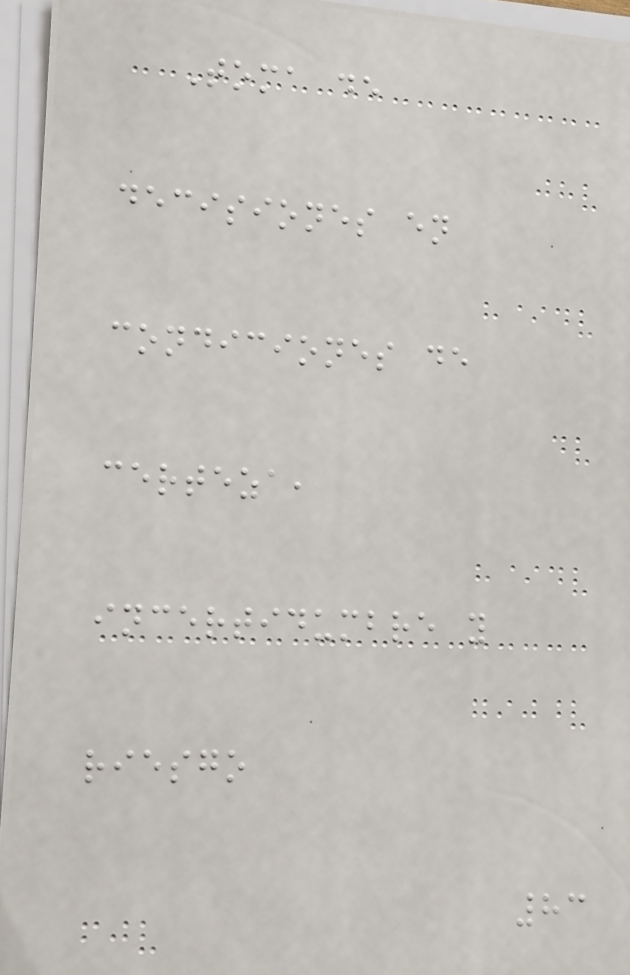Toma de
decisiones en
condiciones de
certeza,
incertidumbre y
riesgo
83
